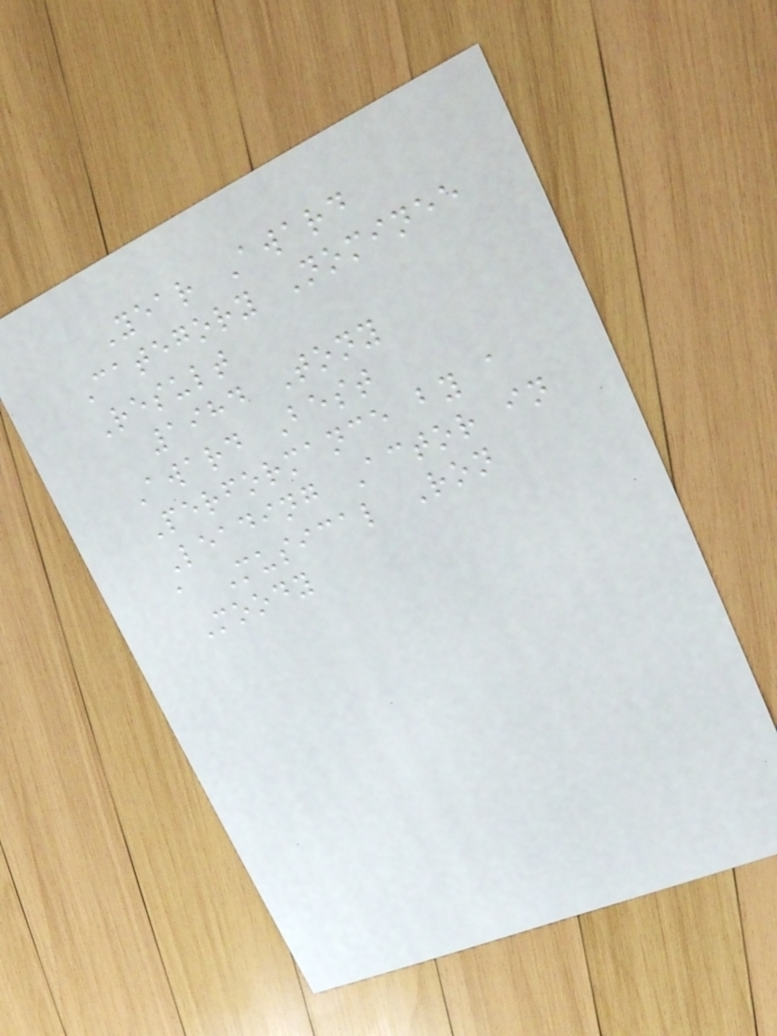Year Award
Category Nominee
Result
1984 Tony
Award Best
Performance by a
Leading Actor in
a Musical Ron
Moody
